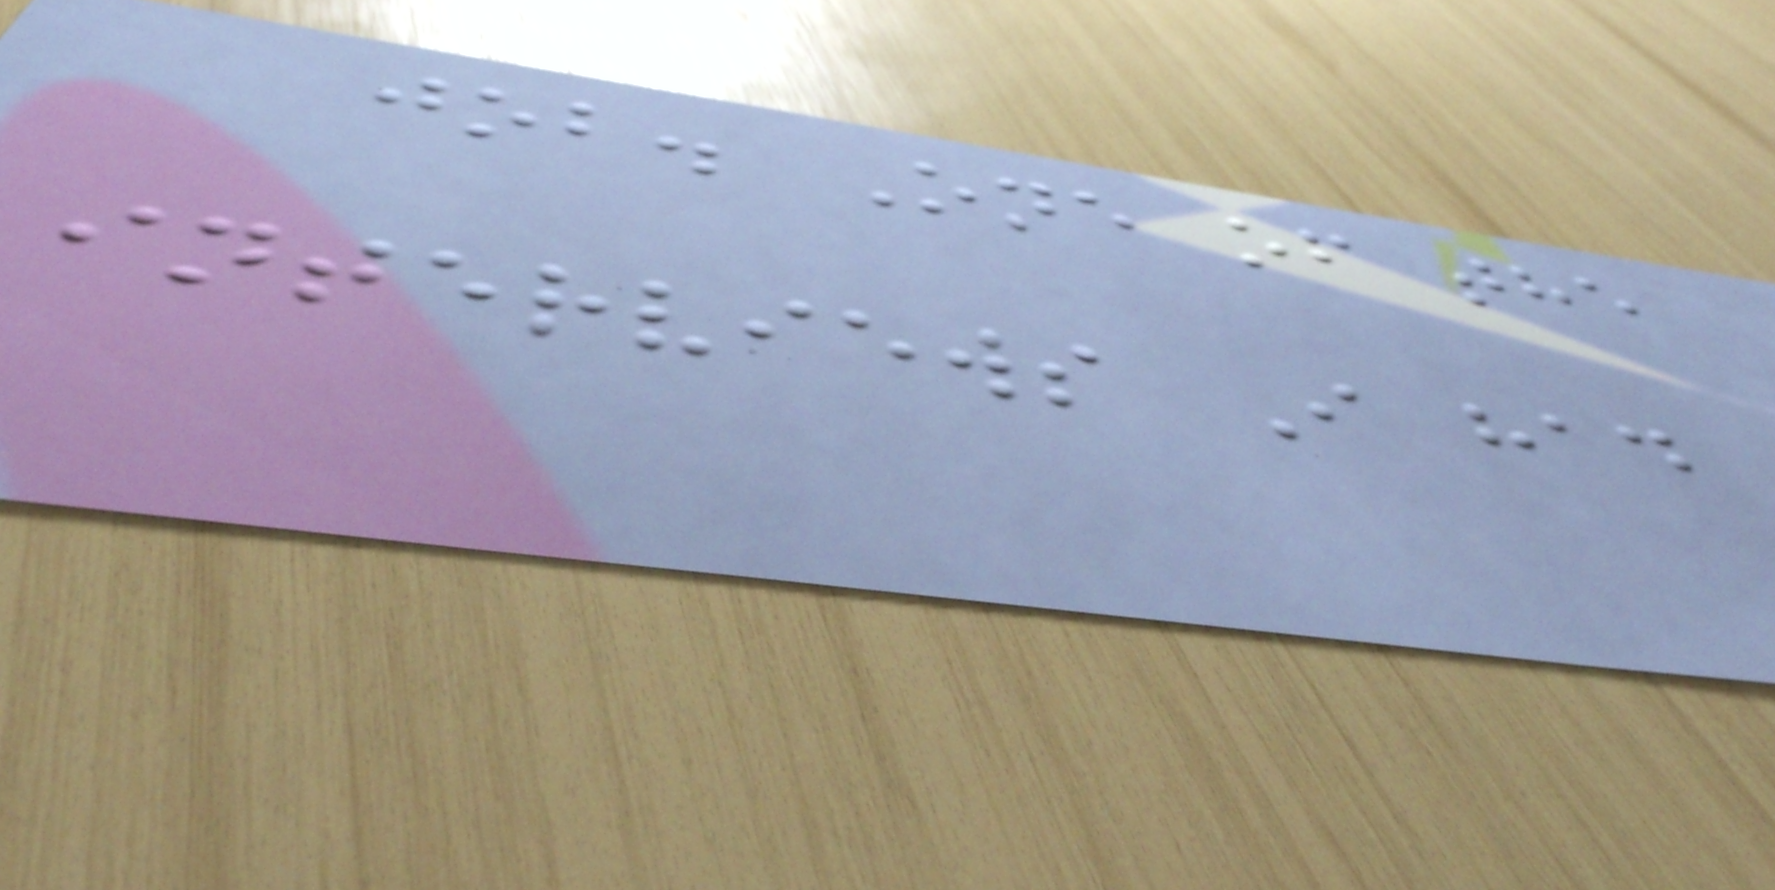job. One of the
interviews I had
